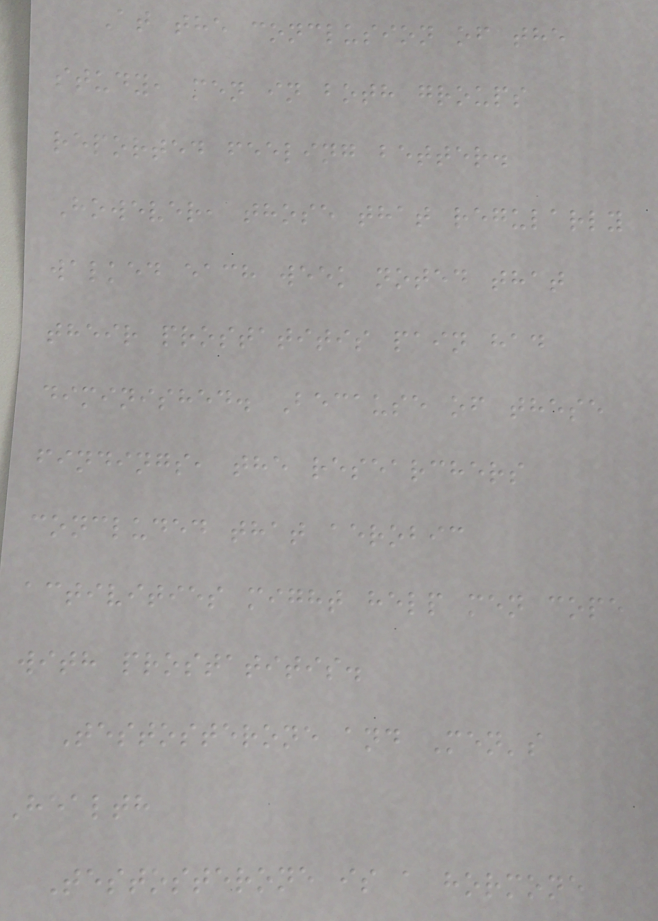At the conclusion of the
study, men in both groups
reported feeling better.
However, those that regularly
walked each week noted that
their prostatitis pain had
diminished. Because of these
findings, the researchers
concluded that aerobic
activities might help men cope
with prostatitis.
Testosterone and Men's
Health
Testosterone is a hormone
